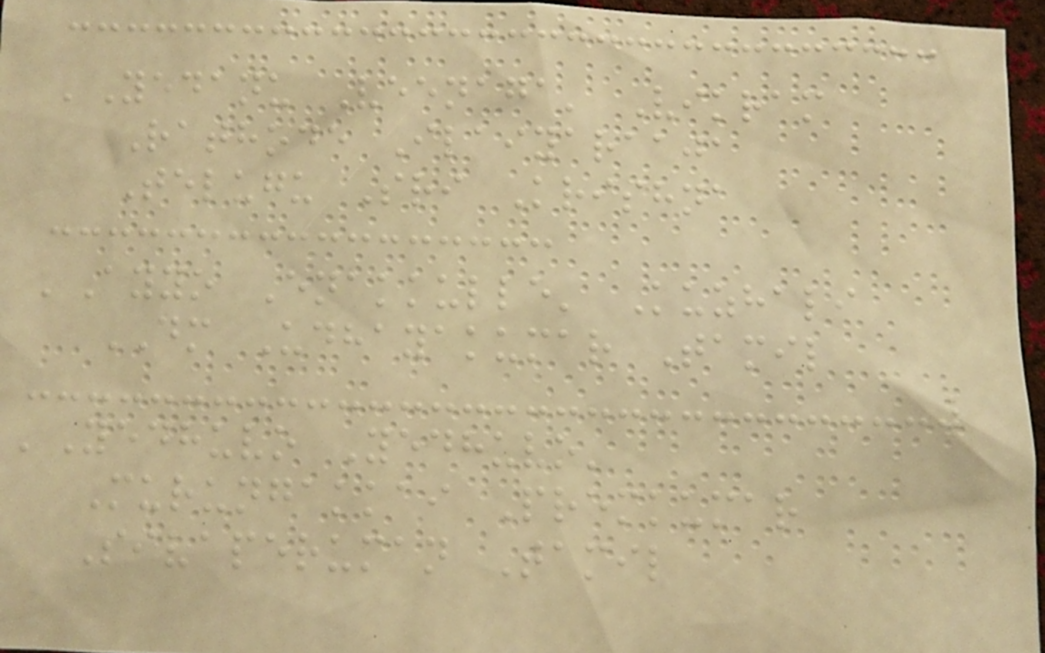'Yedanu Veenaga' Vikram
Rathode Ilaiyaraaja
Telugu Sri Krishna
'Ayyo Enakkulle' Kuzhali
DM Udhayakumar Tamil
'Yedhuvo Yedhuvo'
Murungakkai Premkumar
Sivaperuman Tamil
